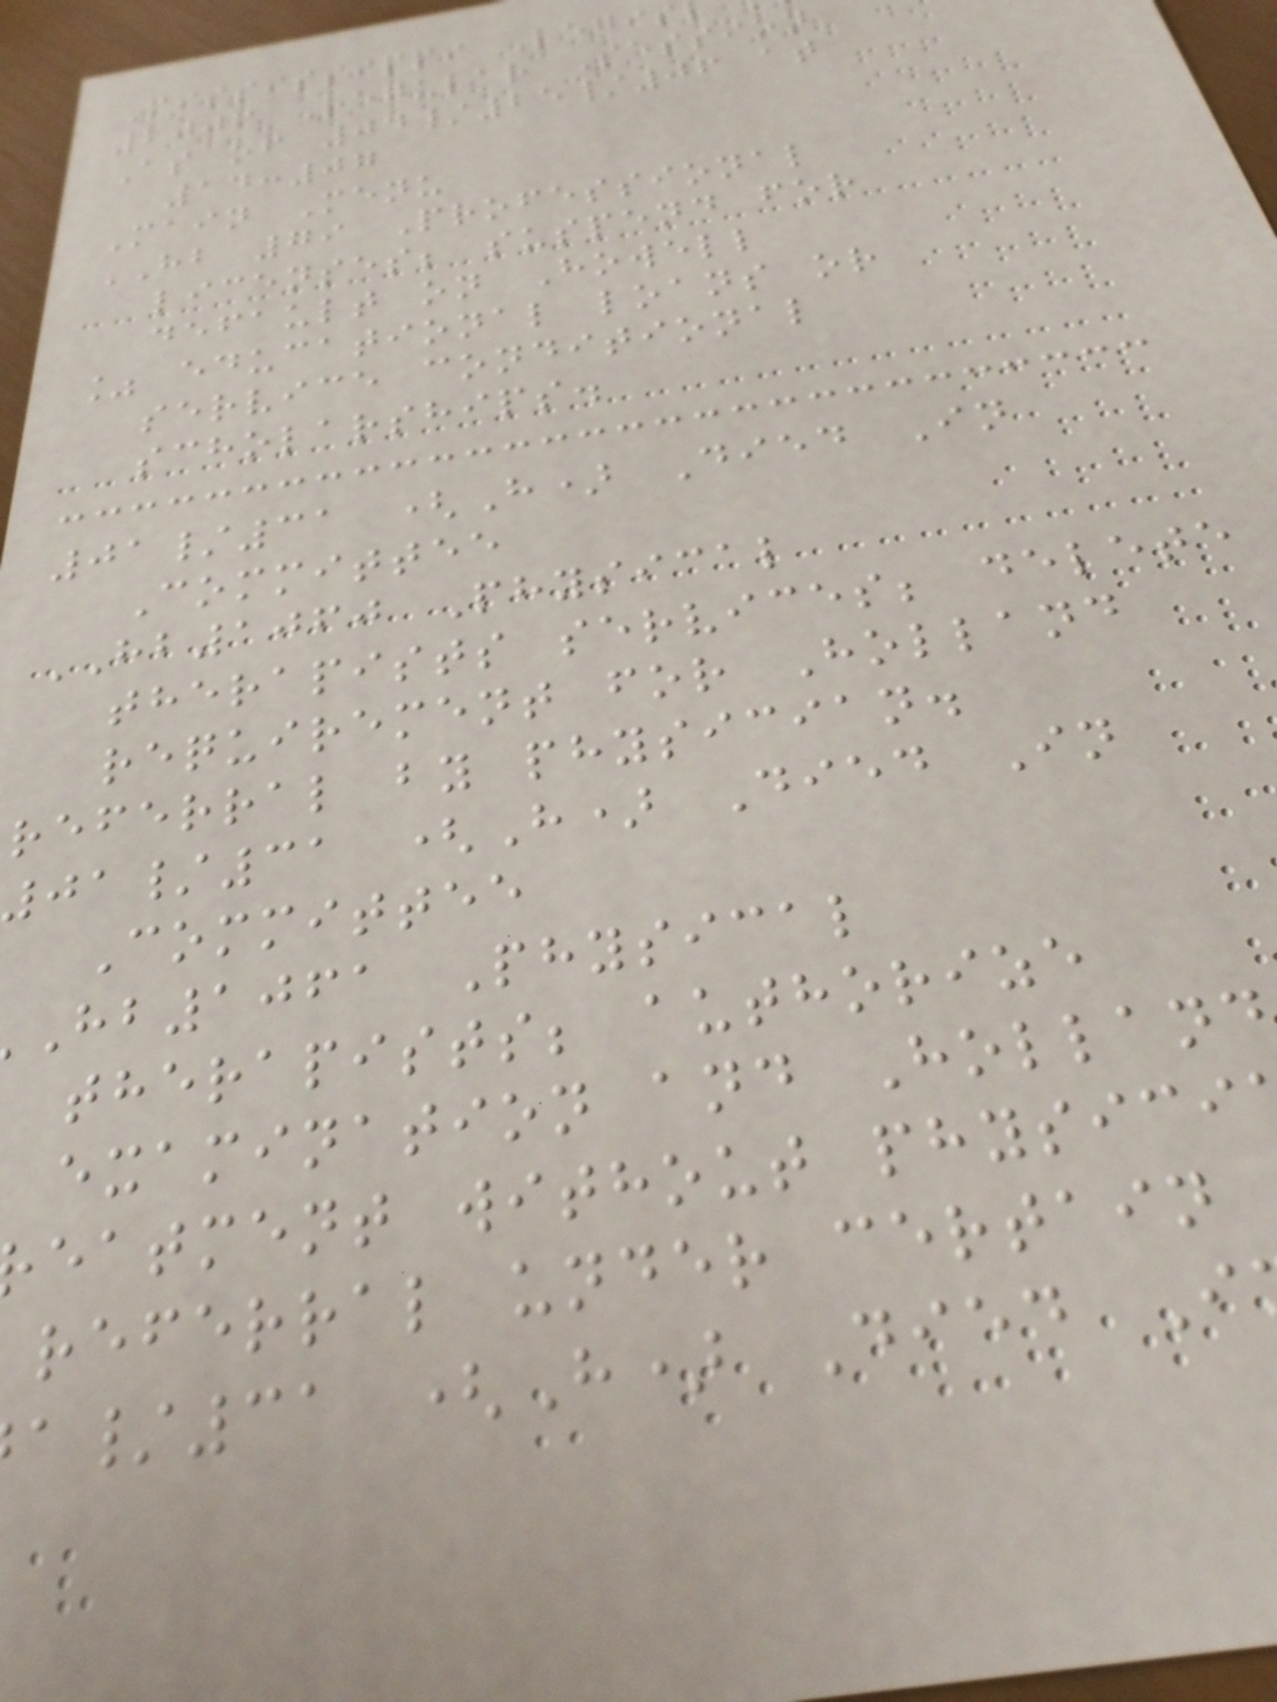Mississippi Legis
2006 Regular Session
As of 04/25/06 at
14:07
Main Menu
HB 79 Professional
licenses; suspend for
default on Howell
% educational loans or
service conditional
scholarships.
01/31 (H) Died In
Committee
HB1060 Physical
therapists services; delete
requirement for Holland
referral by physician.
01/31 (H) Died In
Committee
hb1061 Physical
therapists; authorize
examination and Holland
eatment without physici
referral under certain
/31 (H) Died I
